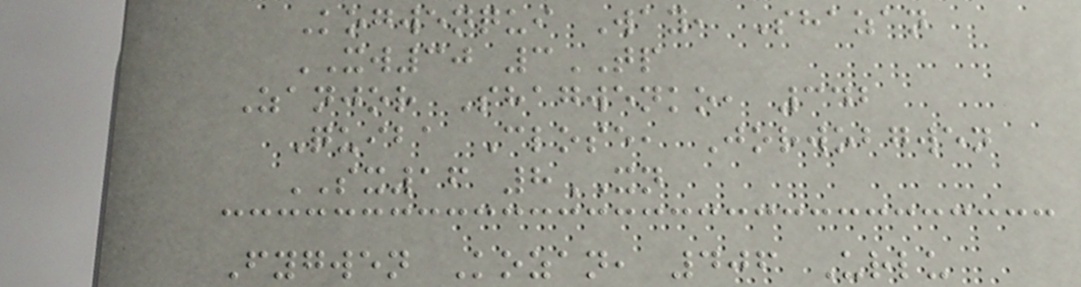Kogwenqui Way, Shazan
XW30 3TP
Zanjor Shagwenko, 342
Quiba Close, Jorwobgwen
SX16 8XN
Fygwen Kozan, 406 Urlu
